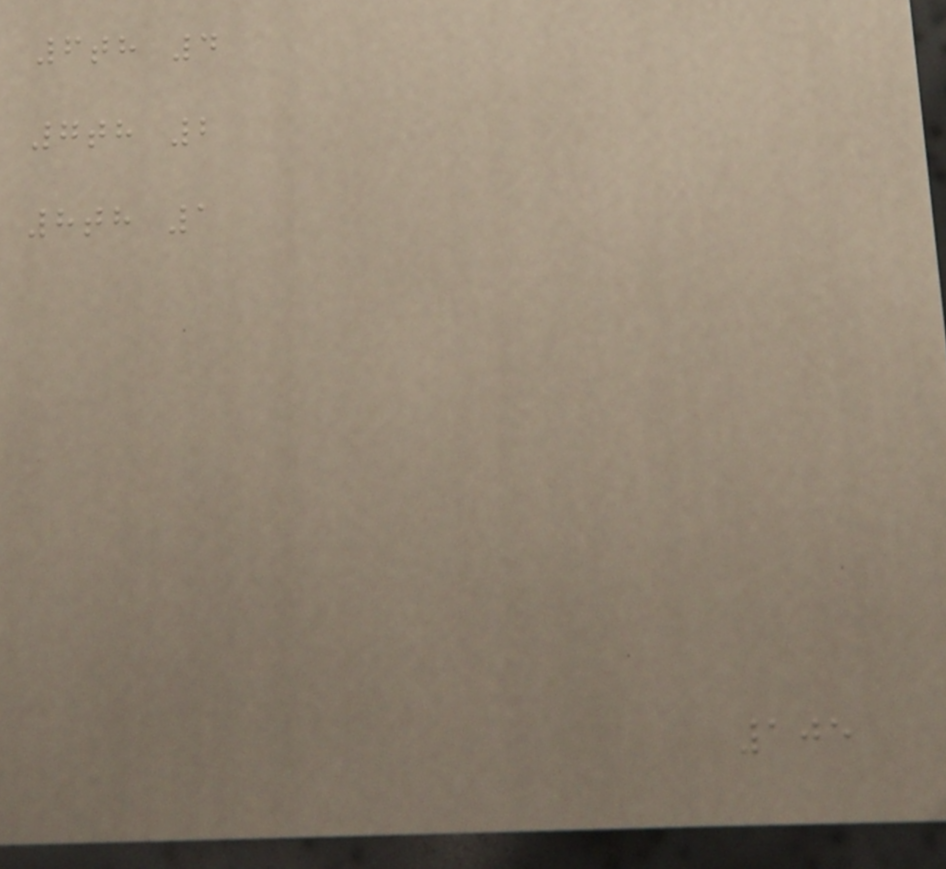6th 4
7th 2
8th 1
105
